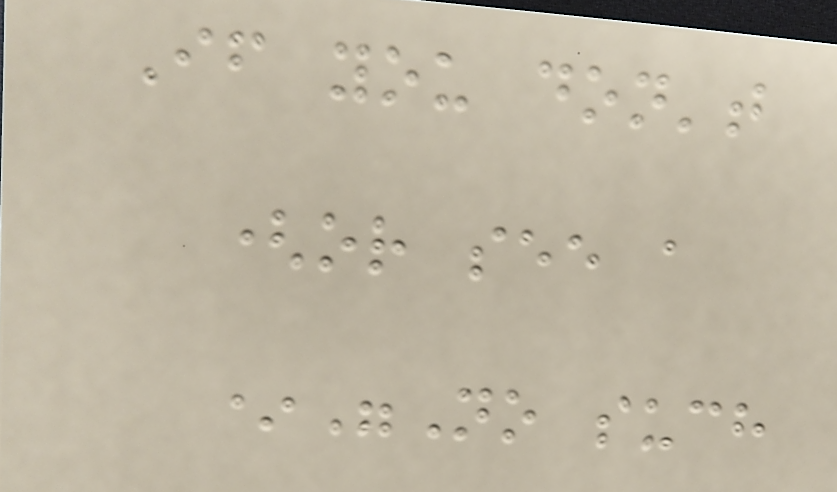If you don't
(or see a
*"No such
